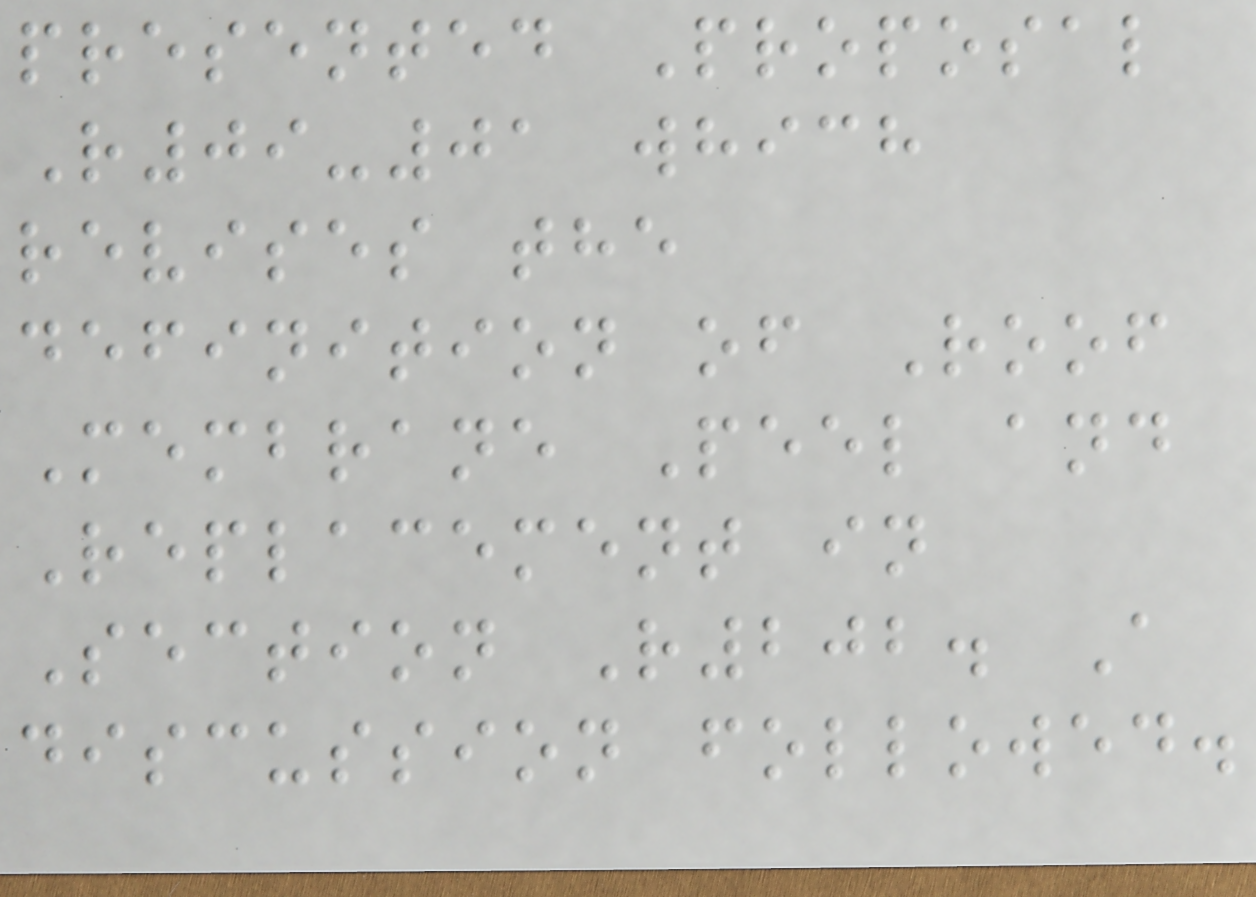presented Proposal
R09-01 which
revises the
definition of Roof
Membrane Peel and
Replacement in
Section R202. A
discussion followed.
